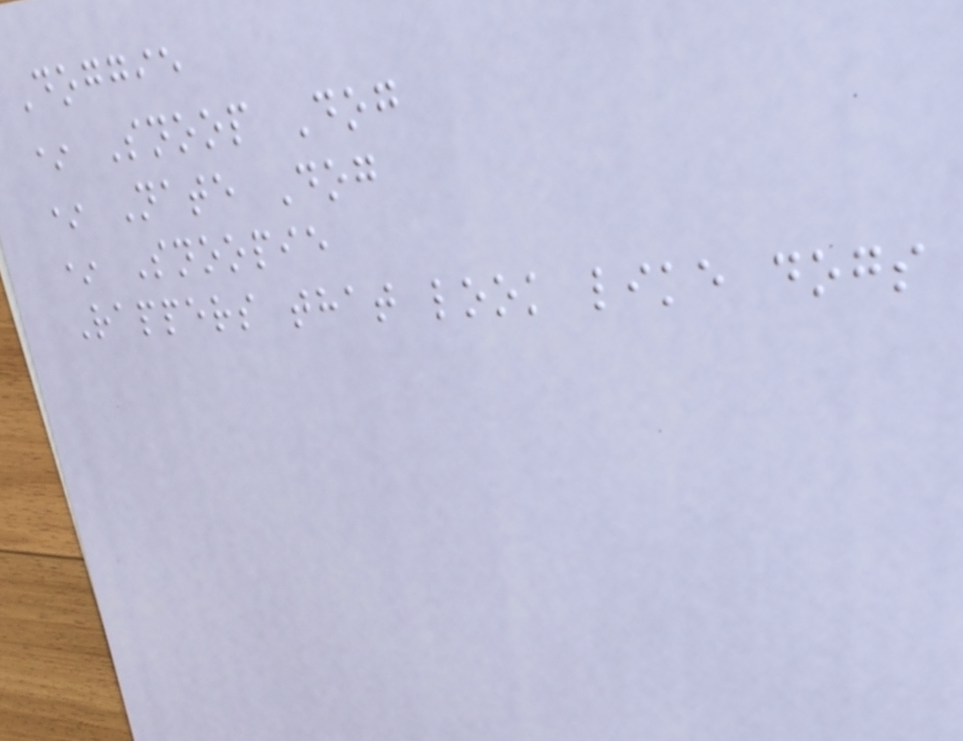Doggie
* Snoop Dog
* Nate Dog
* Snoopie
Rappers that look like dogs
